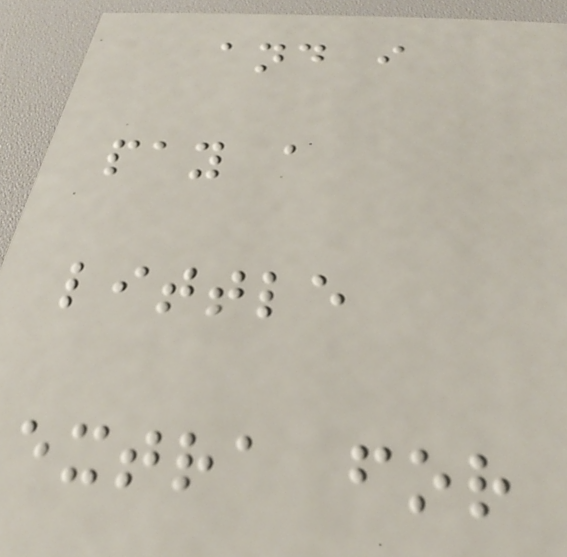and i
pay a
little
extra for
